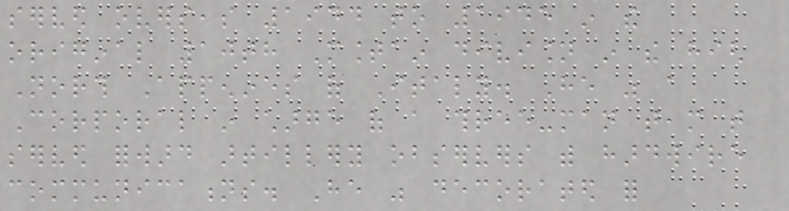served overseas 1944 to 1945 in the
original 10th Mountain division in the high
North Appenines of Italy. He was a
Corporal in charge of a three-man team that
served forward artillery observers with hardwire
communications. He was decorated for
